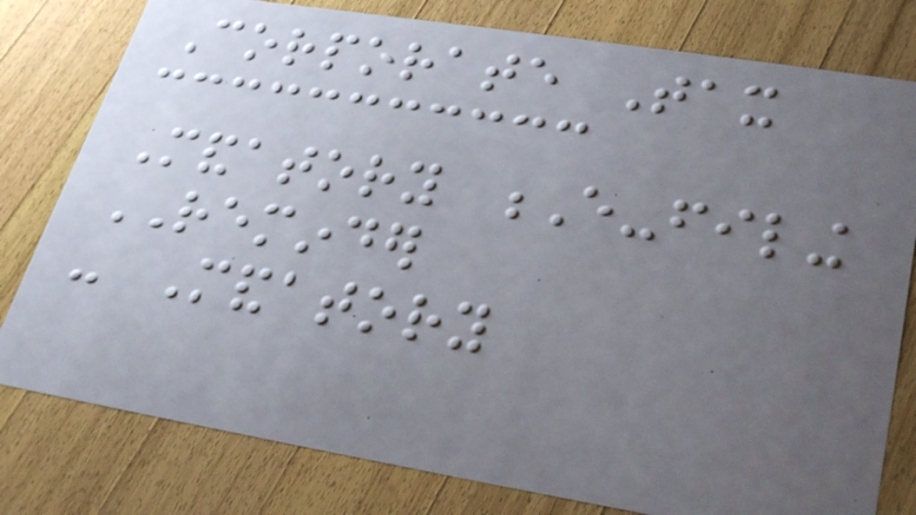Corporate Tax
Mandatory E-filing
REMINDER
- Mandatory
